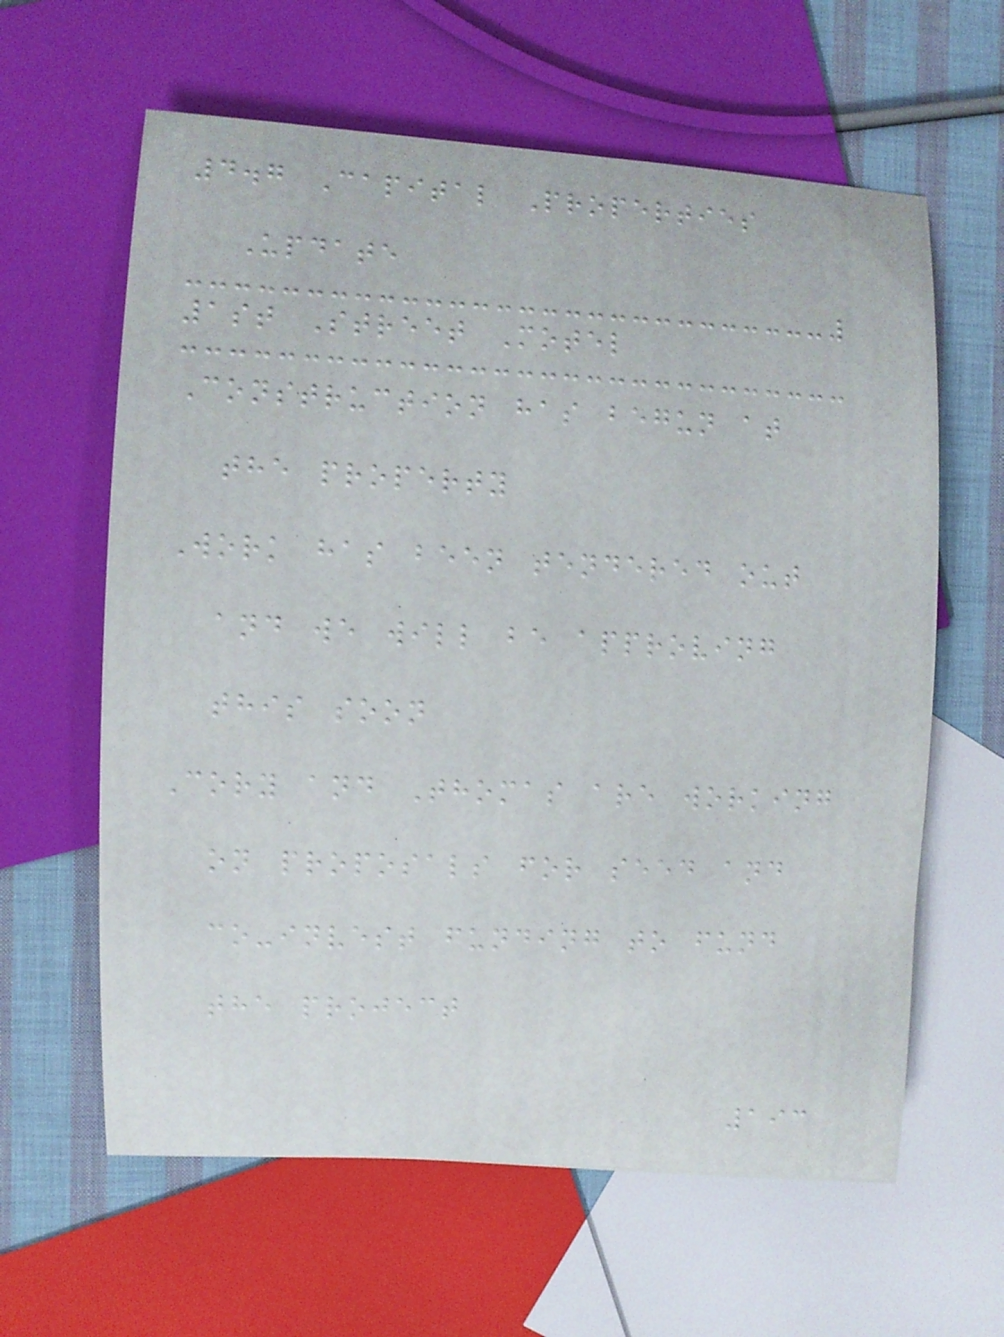4.7 Capital Properties
Update
1st Street Motel
Construction has begun at
the property
Work has been tendered out
and we will be approving
this soon
Cory and Thomas are working
on proposals for seed and
co-invest funding to fund
the project
193
